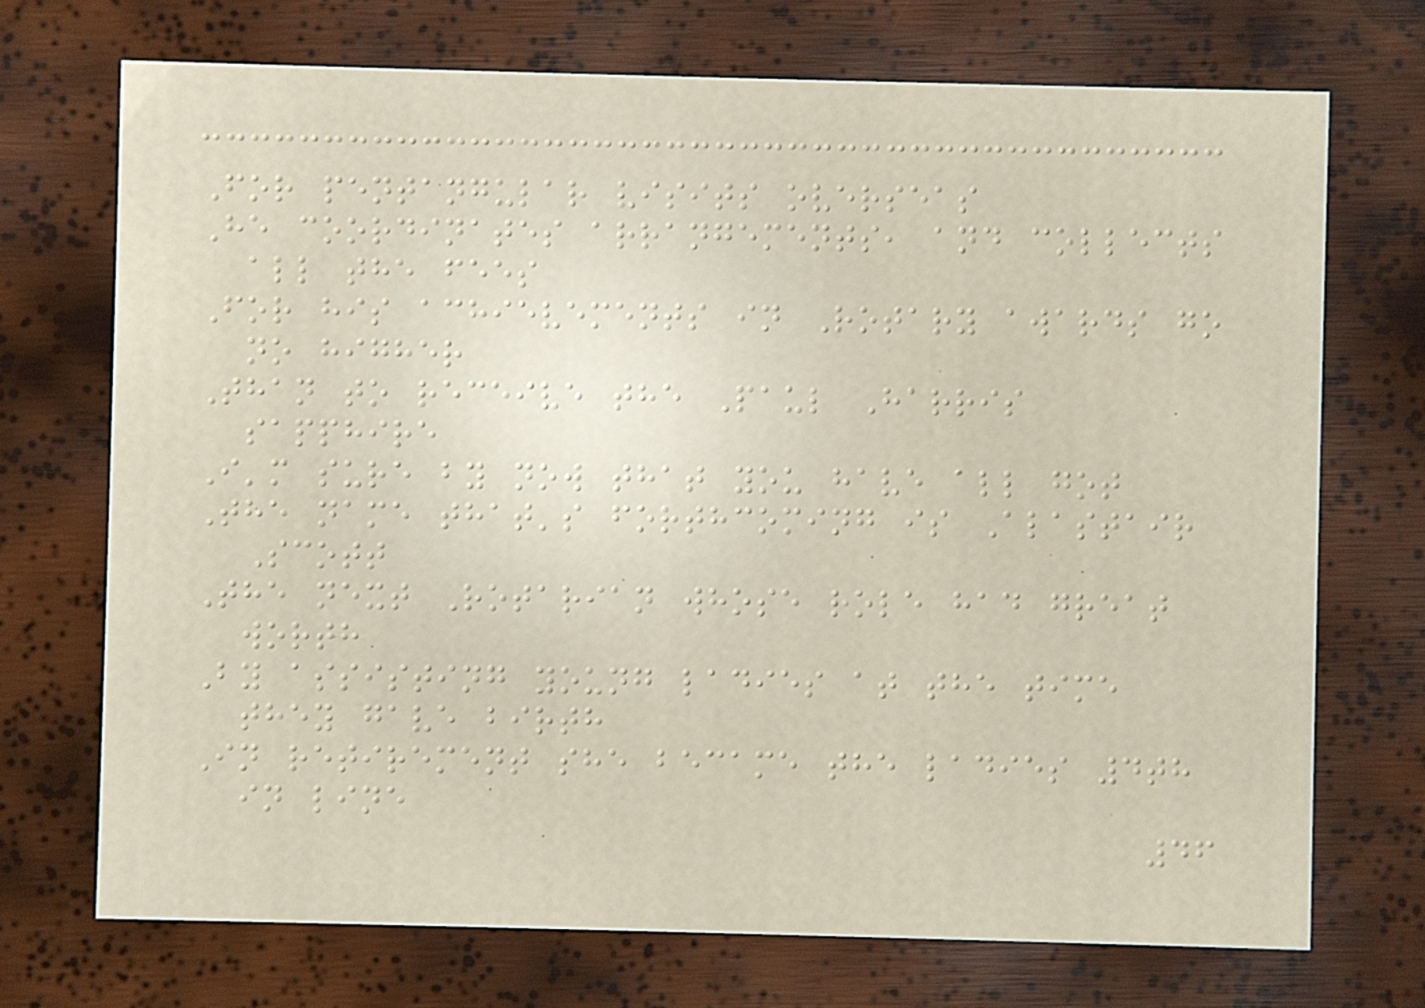For pentangular visits overseas
He coordinates arrangements, and collects
all the fees
For his achievements in Rotary awards go
no higher
Than to receive the Paul Harris
sapphire
I'm sure by now that you have all got
The name that's forthcoming is Alastair
Scott
The next Rotarian whose role had great
worth
By assisting young ladies at the time
they gave birth
In retirement she became the ladies 4th
in line
46
